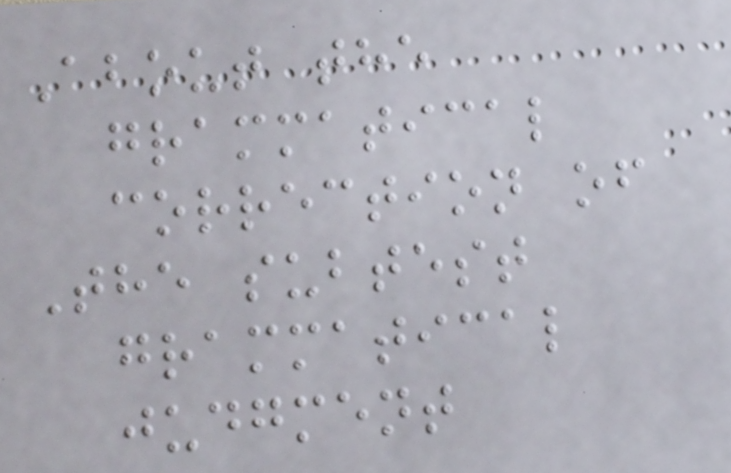About the
grammatical
correction of
The subtest
grammatical
judgment
